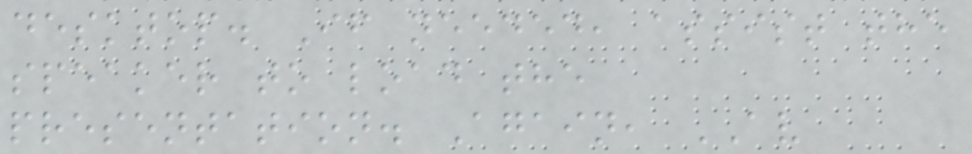desktop. If needed, assist the
speaker to load the
presentation. Again, AV
